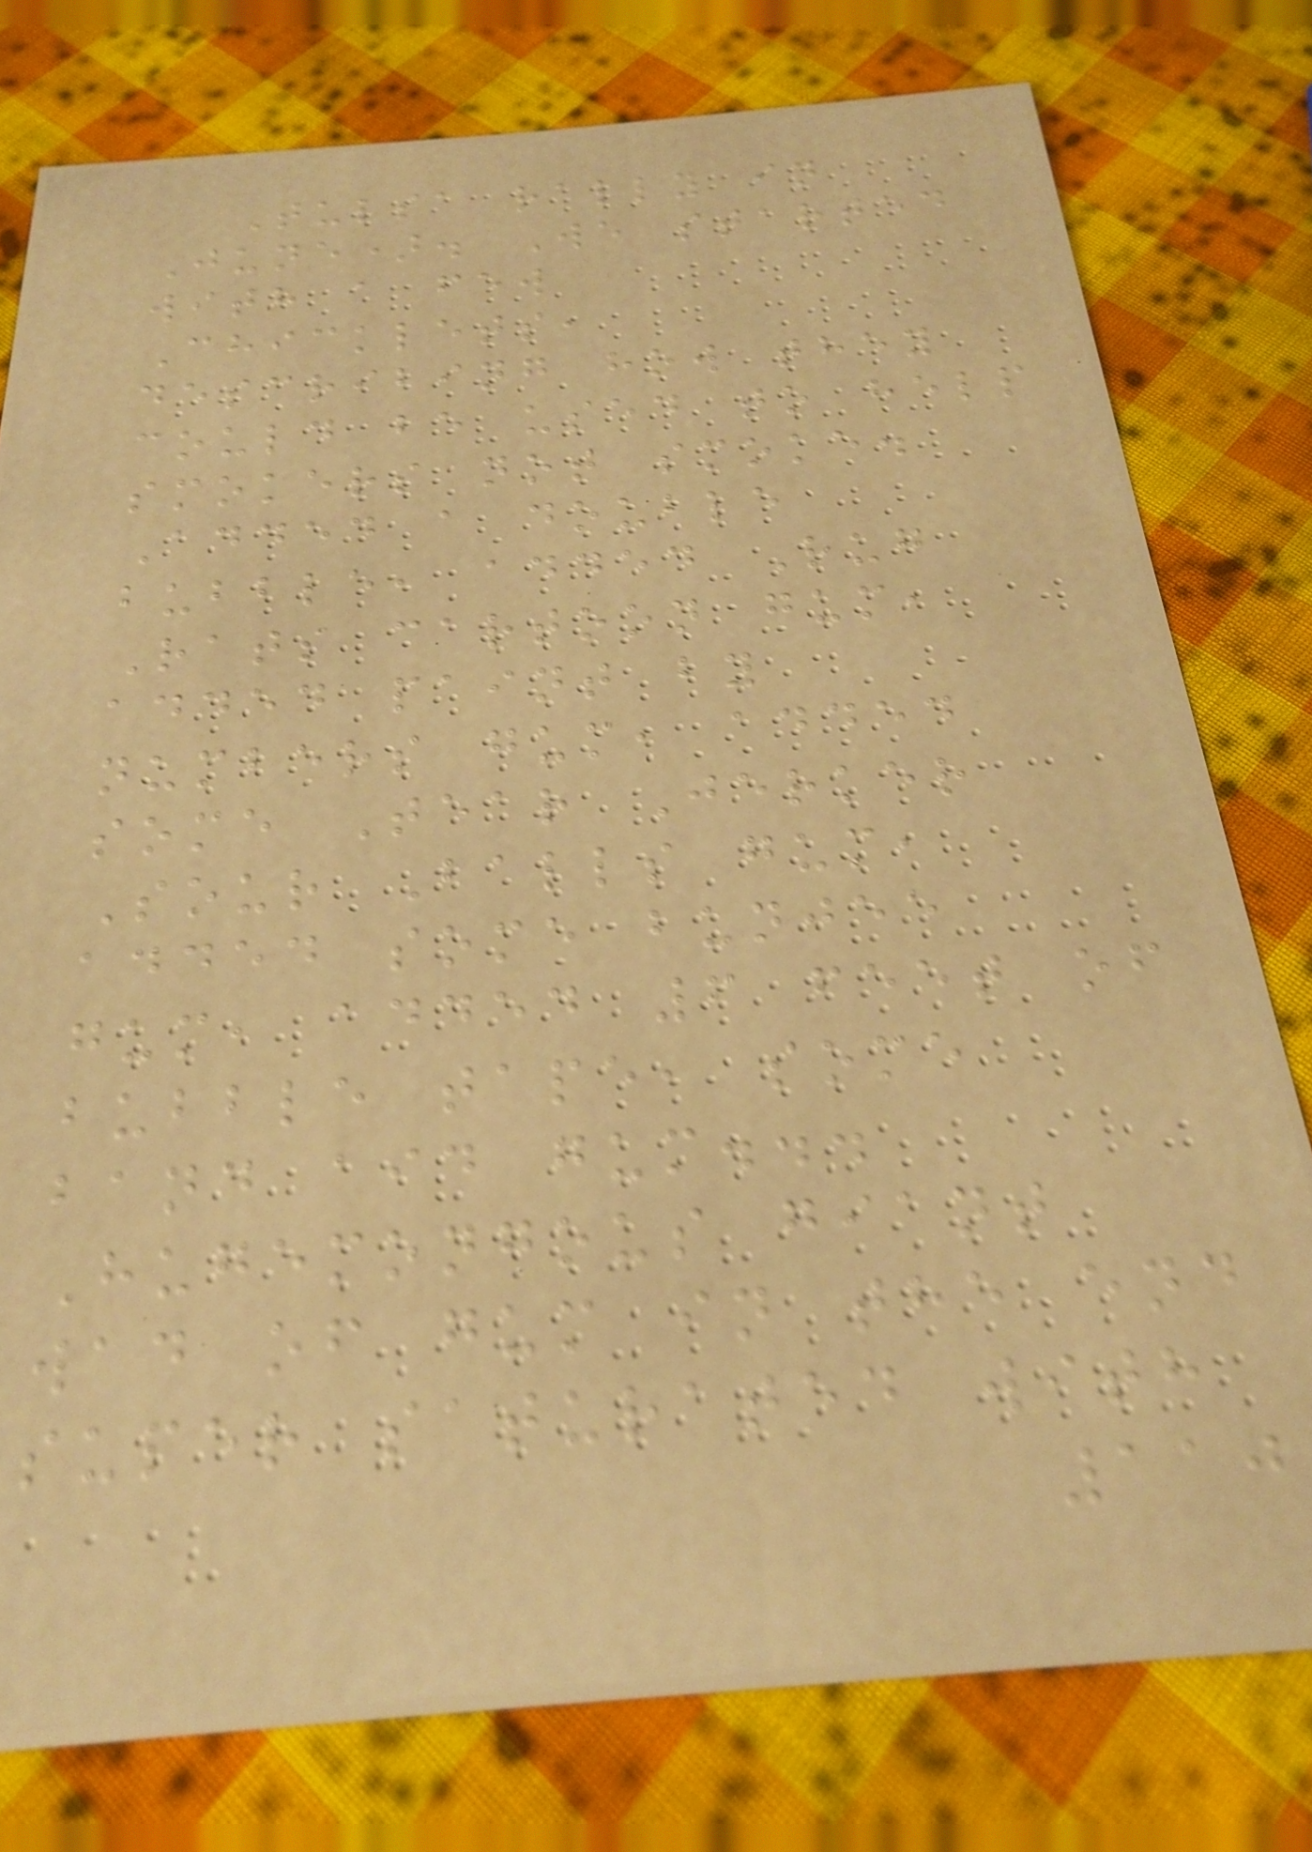Tulsa rally in
June). We started
with a few
Chicklets,
describing how they
could be used to help
smokers not smoke.
Added a double
bubble, added Rug
Rats cartoon gum,
added paint by
numbers gum, added
some Tear Jerker
Sour Balls gum,
added some bunjee
gum, added 6 feet of
bubble tape, some
band aid gum...
Hugemongous giant
wad of gum in the end
super saturated with
110
